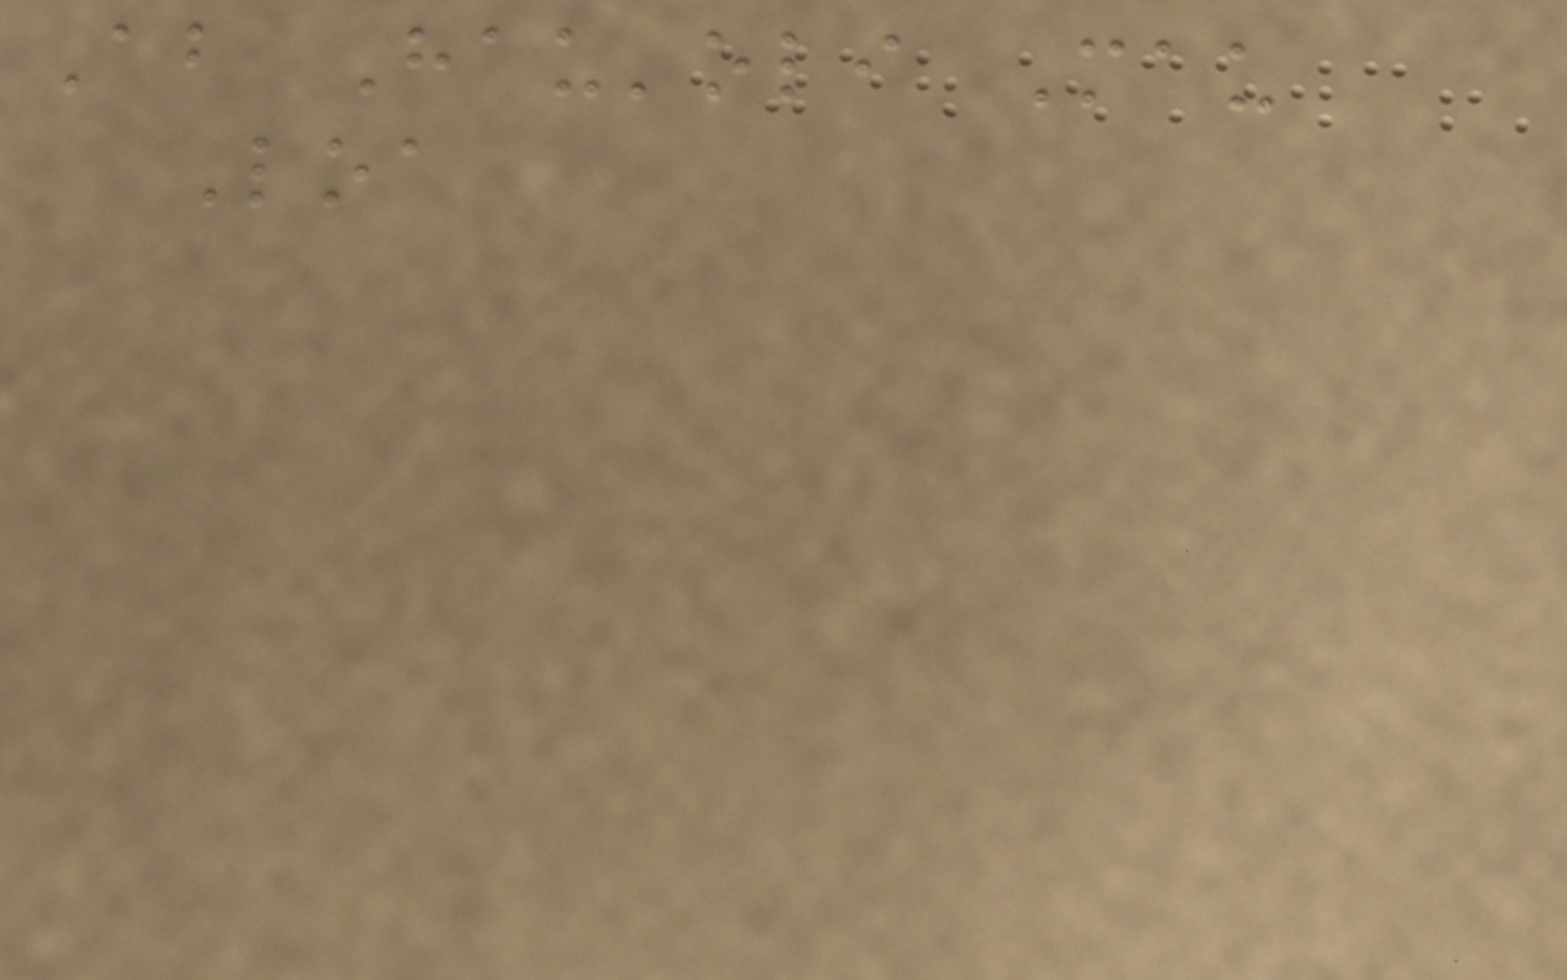About Hau'oli Mau
Loa
